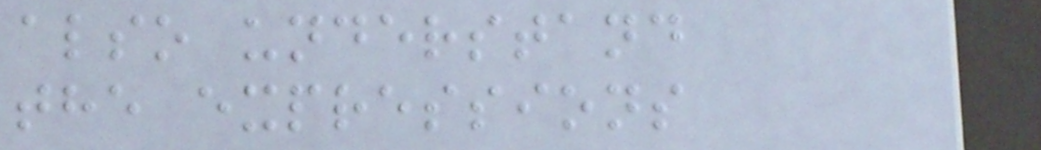also understand
the expressions
